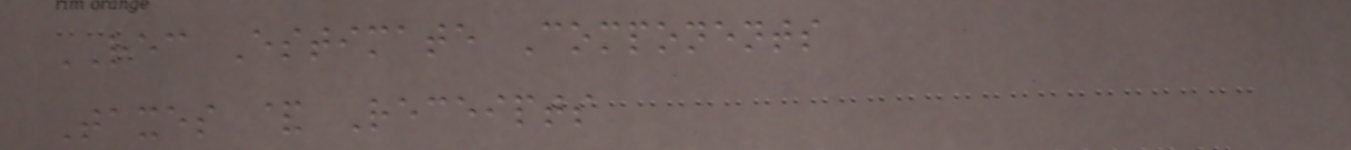REC Estimate Components
Taxes & Receipts
